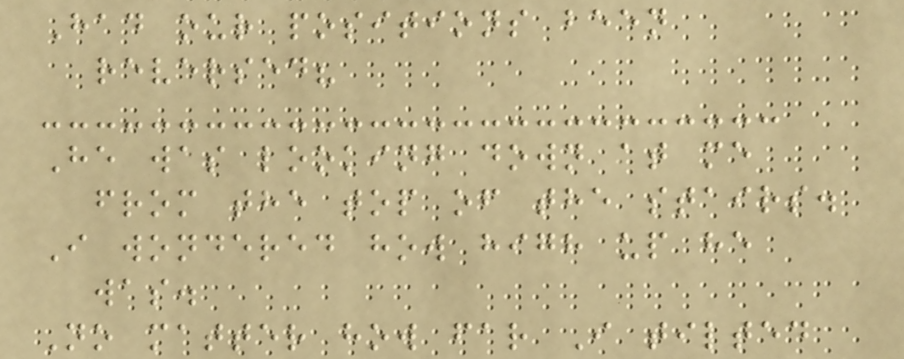Had our positions been
reversed?
He was looking down at me
from the top of the stairs.
I wondered how high up he
was.
No matter how far I tilted
